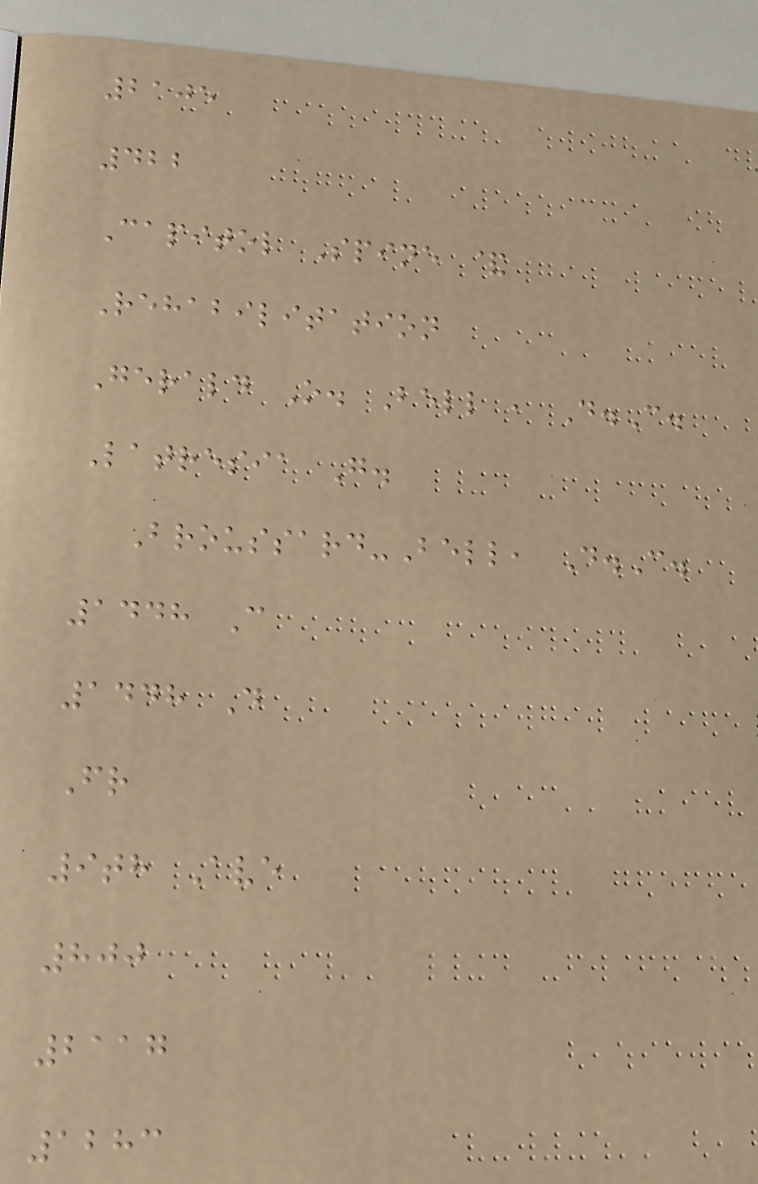2105
422
Capitol Spine &
Rehabilitation
Gerald O. Bell , D.C.
Latresia G.
Broussard-Bell, D.C.
1448 C
1448 D
Fr
9th Ave
800
2117
1283
